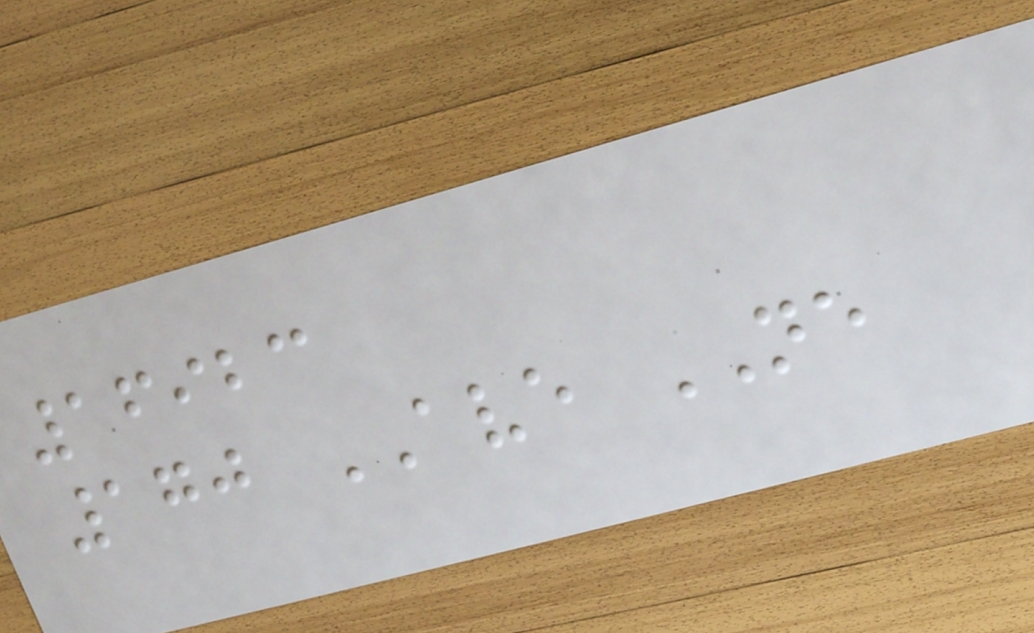16923
170 AVE NE
